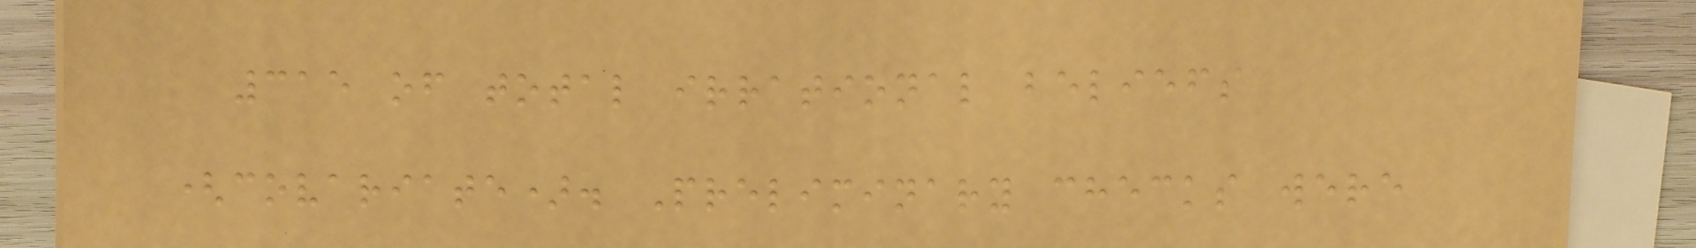315 of total irrational beliefs
(covariate). Preliminary checks were
